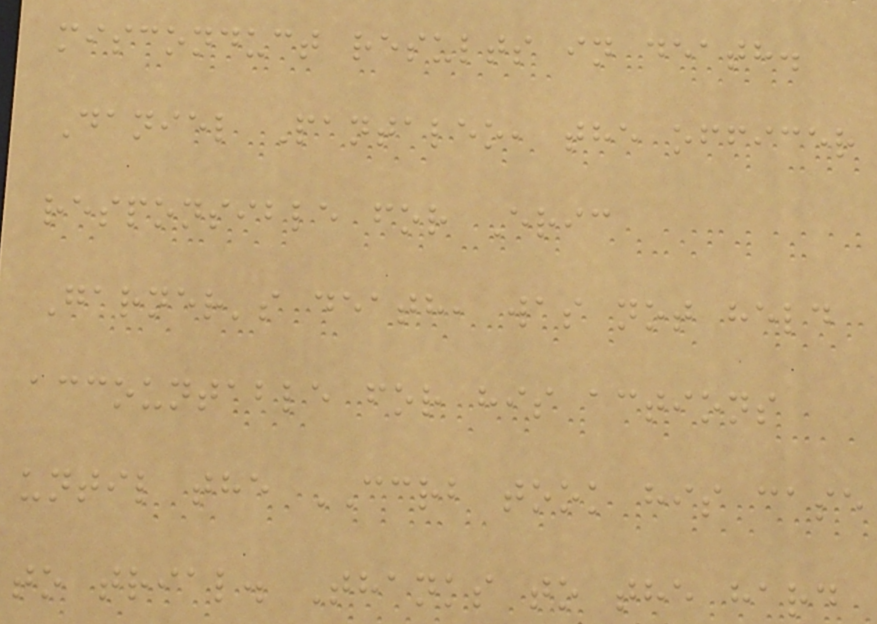misconduct results in death.
Daniel Pantaleo, the officer
responsible for Eric
Garner's death, was not held
accountable for his actions
until the CCRB took his case
to trial. Thanks to the hard
